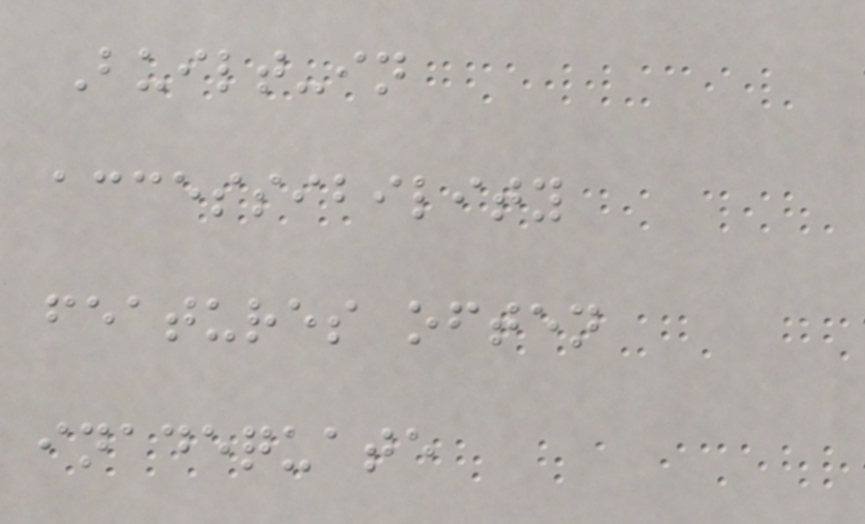Built-in
accessibility
features often
inadequate
